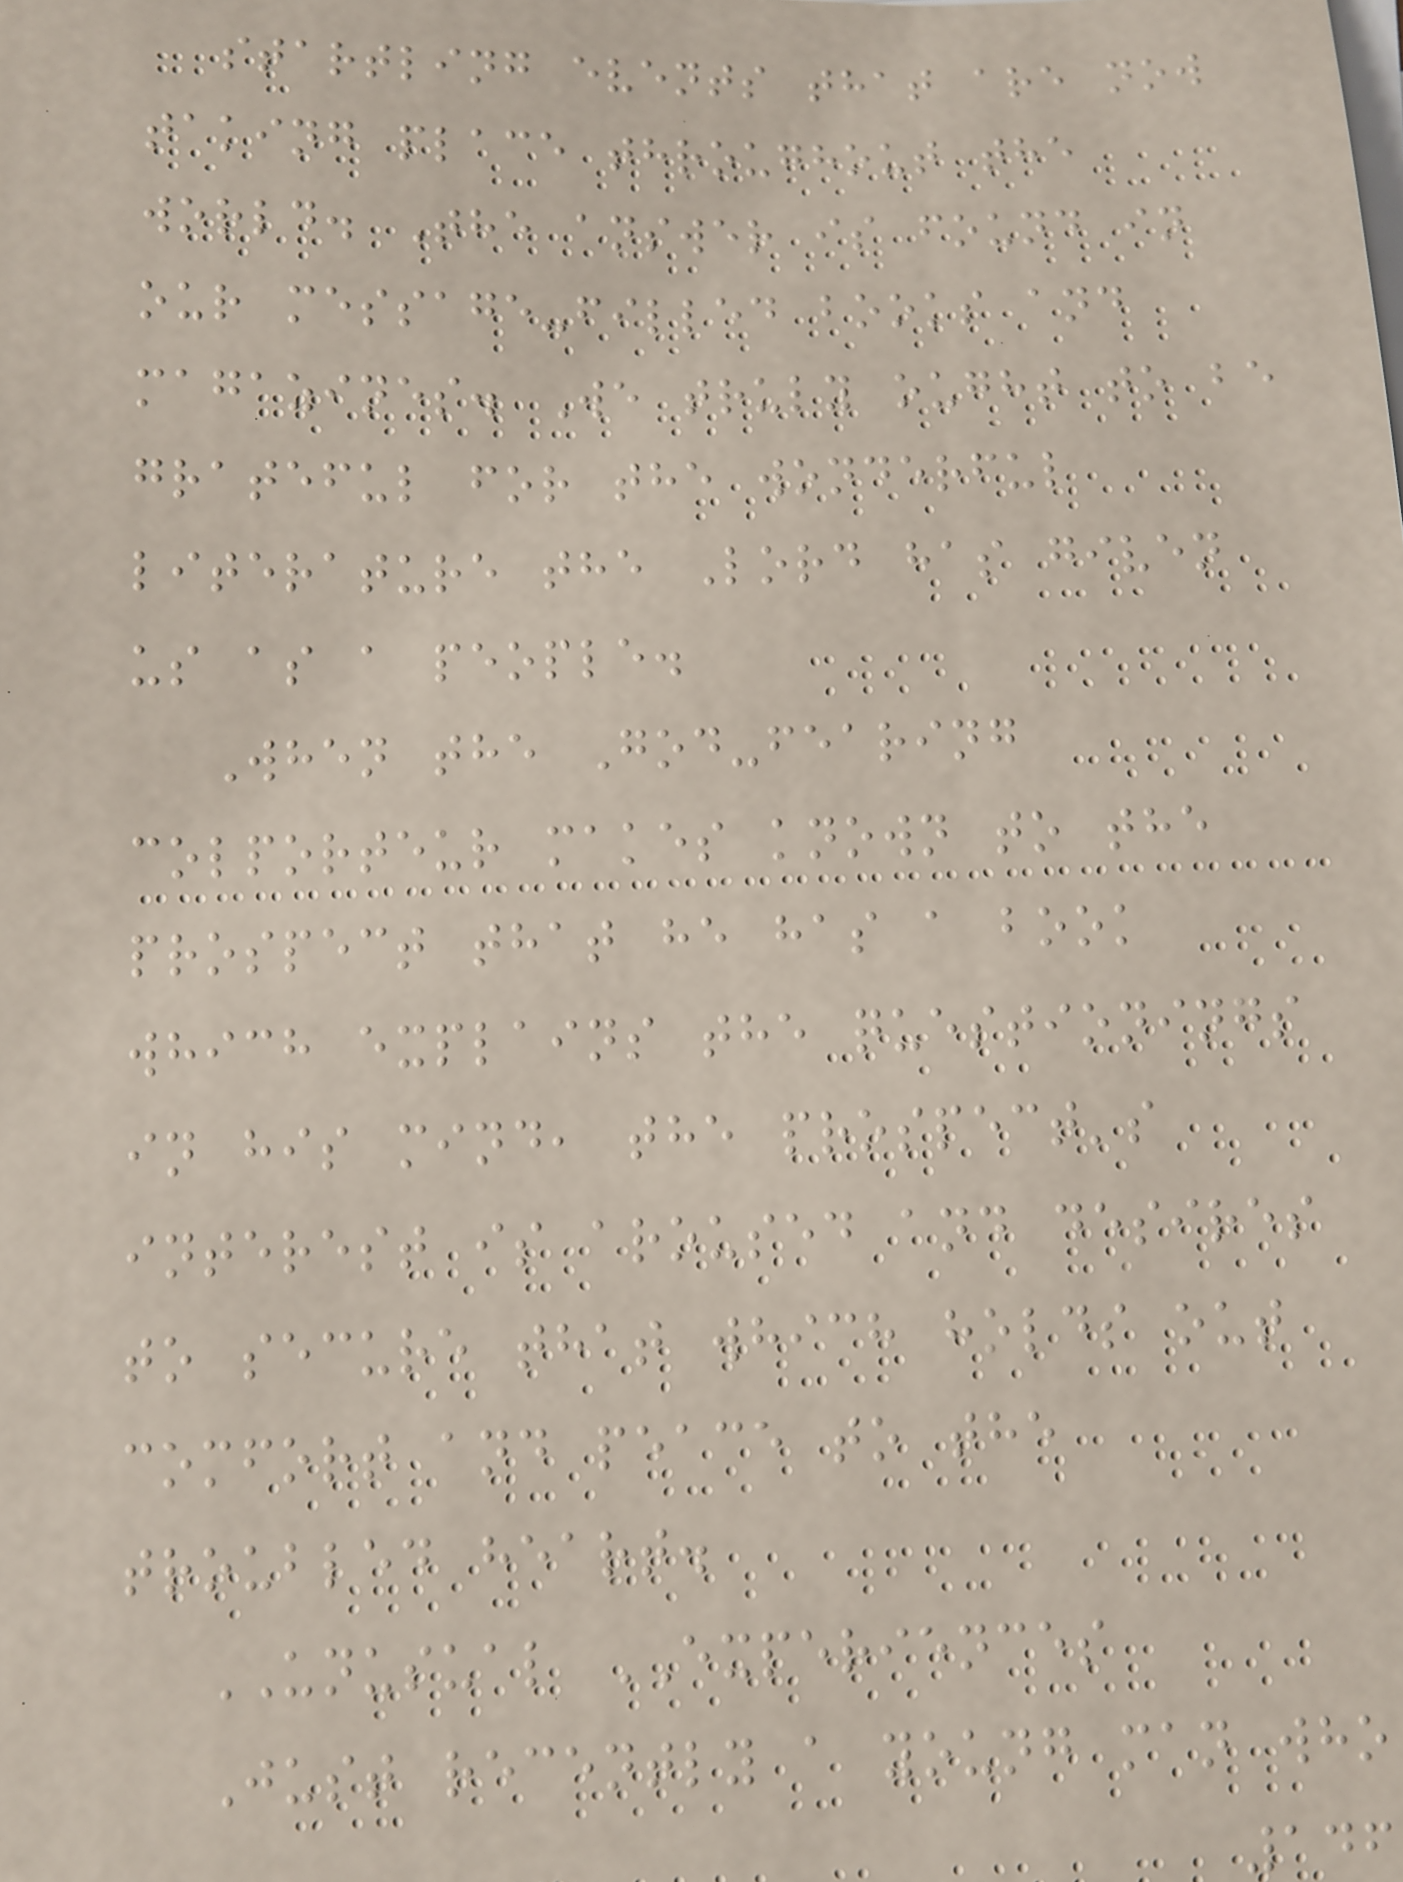startling events that are now
taking place throughout the
world. The answer is found in
our message-filled books and
magazines. We truly ought to be
grateful for the wonderful
literature the Lord has given
us as a people.
When the God-fearing
colporteur makes known to the
prospect that he has a book
which explains the questionings
in his mind, the prospect's
interest is aroused and desires
to secure that which holds out
comfort and peace to the
troubled heart.
UNUSUAL EXPERIENCES
Just recently a young man who
146
